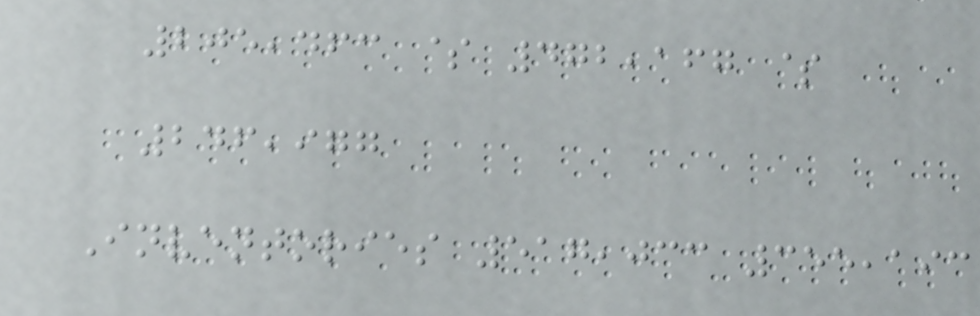205,463 $ 472,167 $
246,977
Inventories 517,033 355,193
